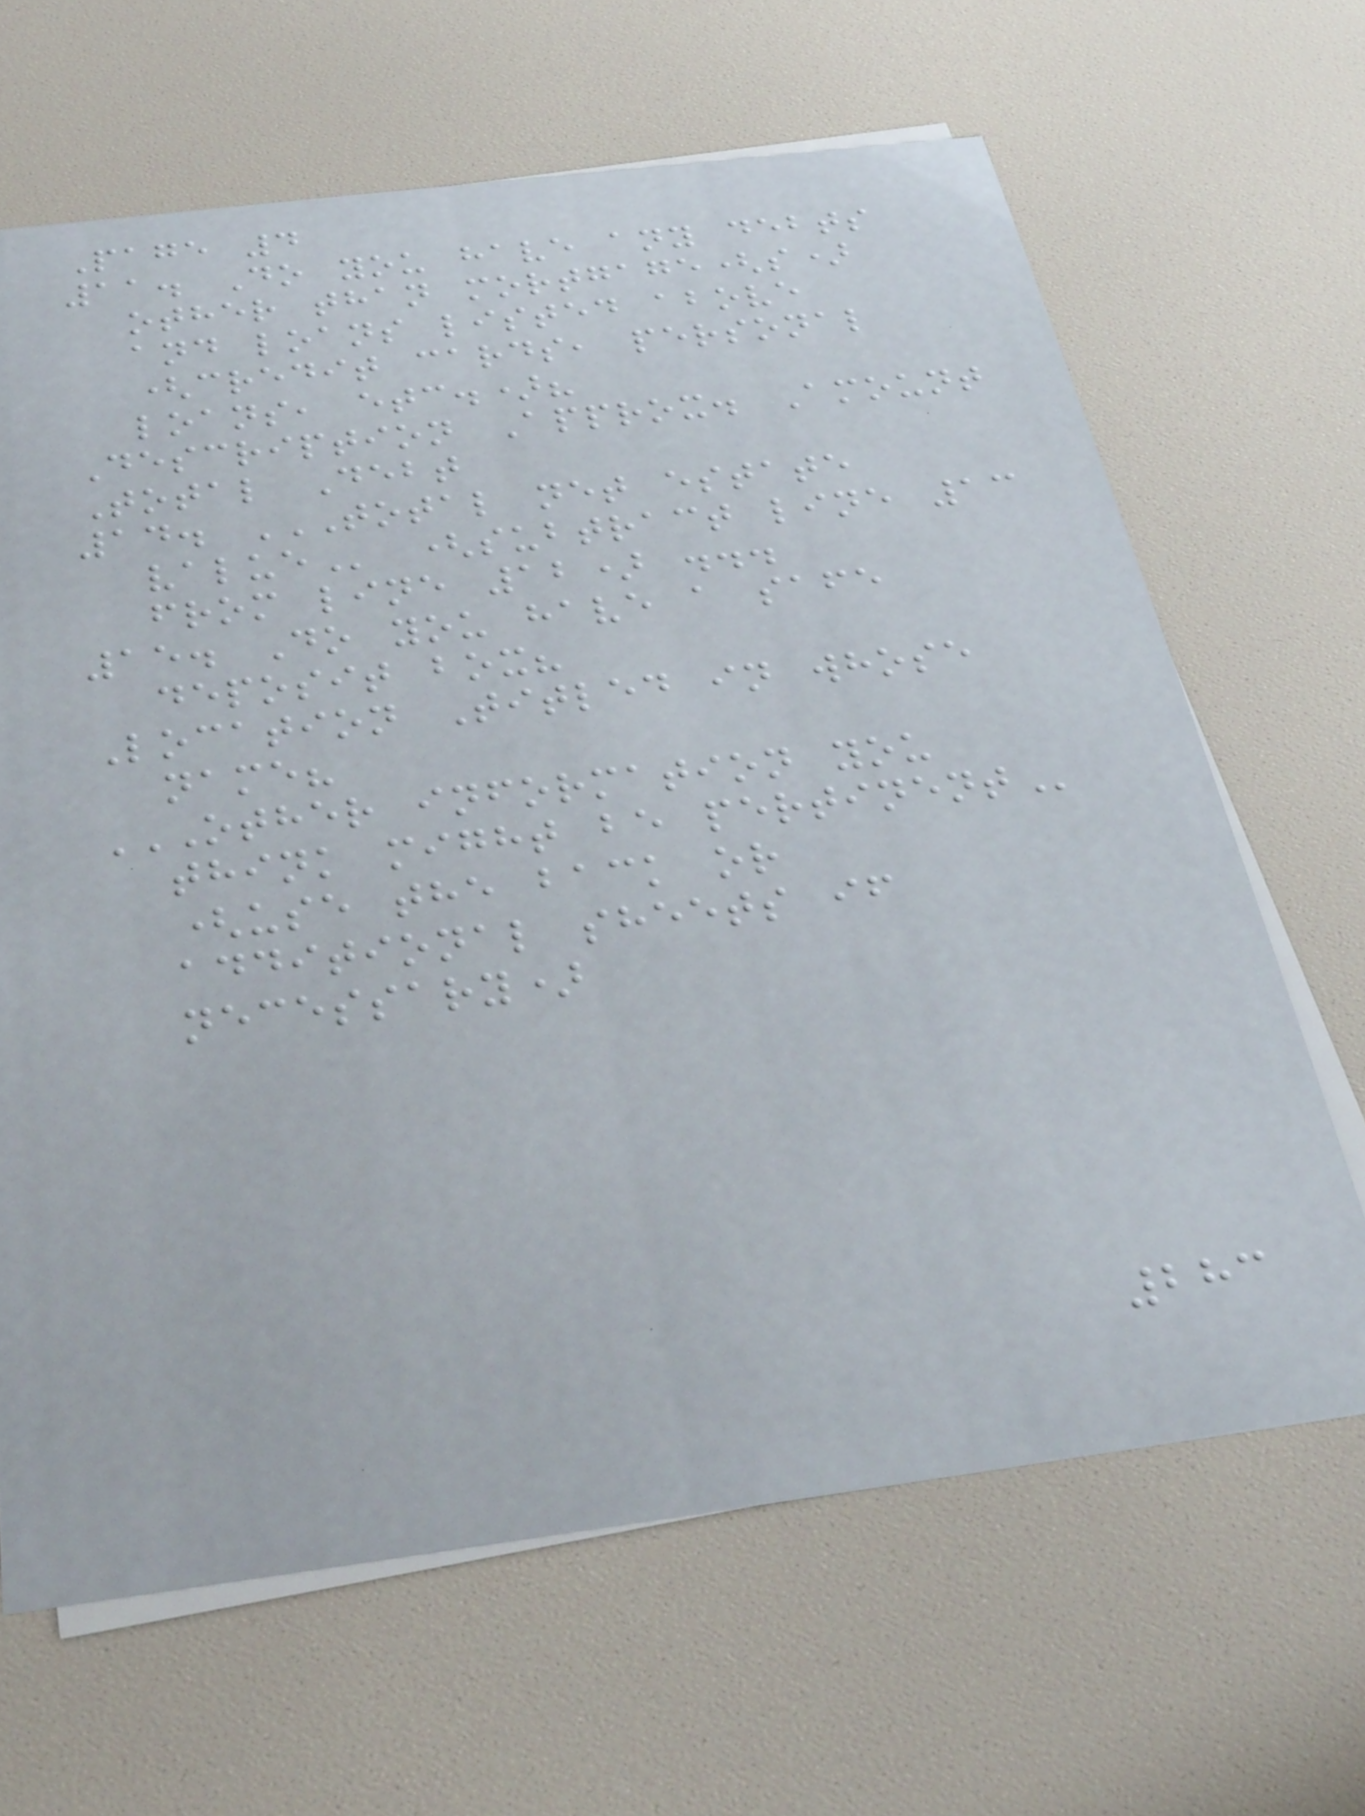Page 4
11. Do you have any debts
other than mortgage(s)
and loans listed above
(credit cards, personal
loans, etc.)?
Description Approx. Amount
Total Debt
14. TOTAL NET ESTATE
VALUE (subtract line 13
from line 12) ...
15. Do you have a safe
deposit box?
Location Titled in whose
name?
OTHER INFORMATION YOU
THINK MIGHT BE PERTINENT
(use the back or
additional sheets if
necessary)
283
